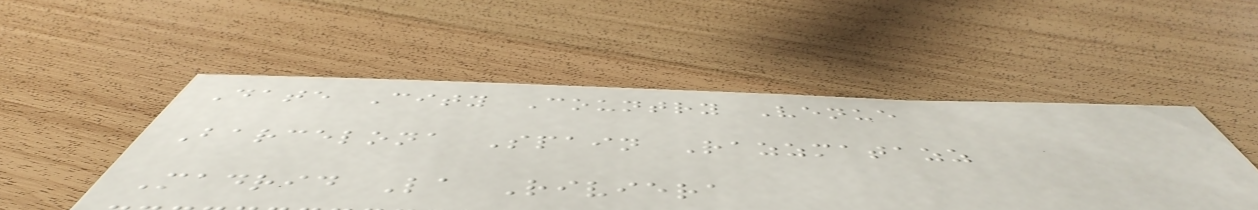Date City Country Venue
Barcelona Spain Razzmatazz
Madrid La Riviera
